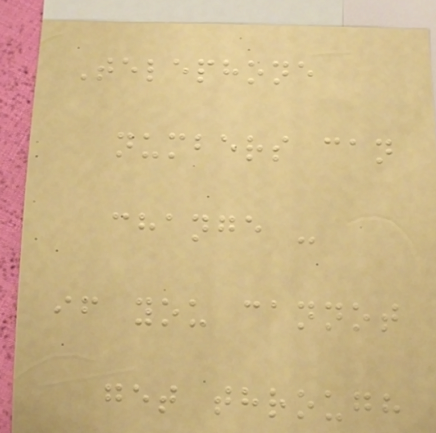Telephone
numbers can
change -
if you cannot
get through
